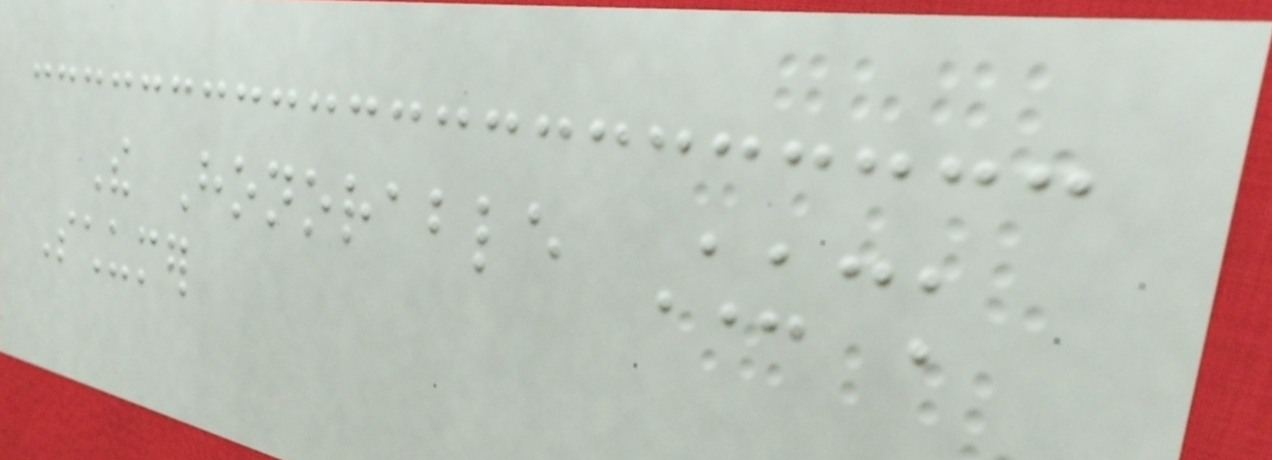The Honorable Chuck
Schumer
